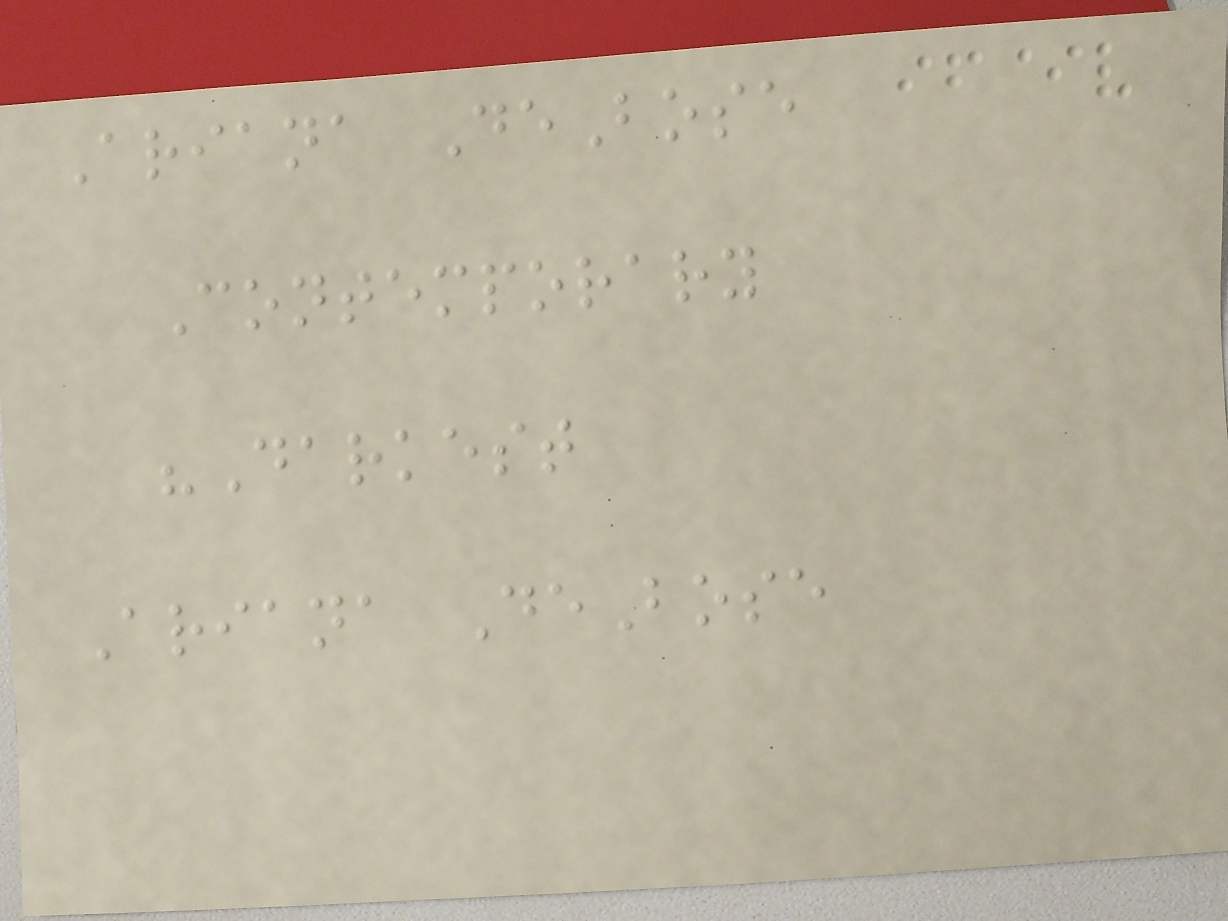Ariana DeBose
Contemporary
"Darkest
Ariana DeBose
